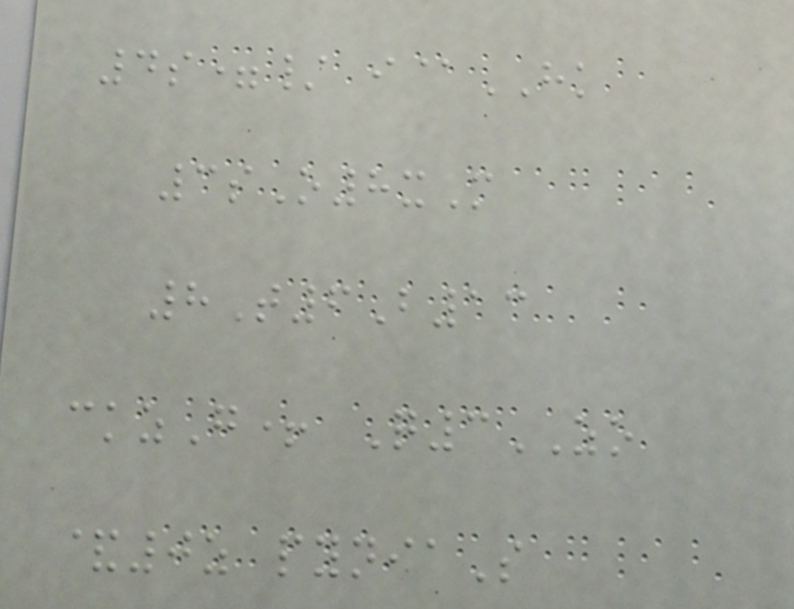4s=/ i@HK
3sO8xM
8T6B13
ckzG+ Q3ZO
&0z pyniaS
